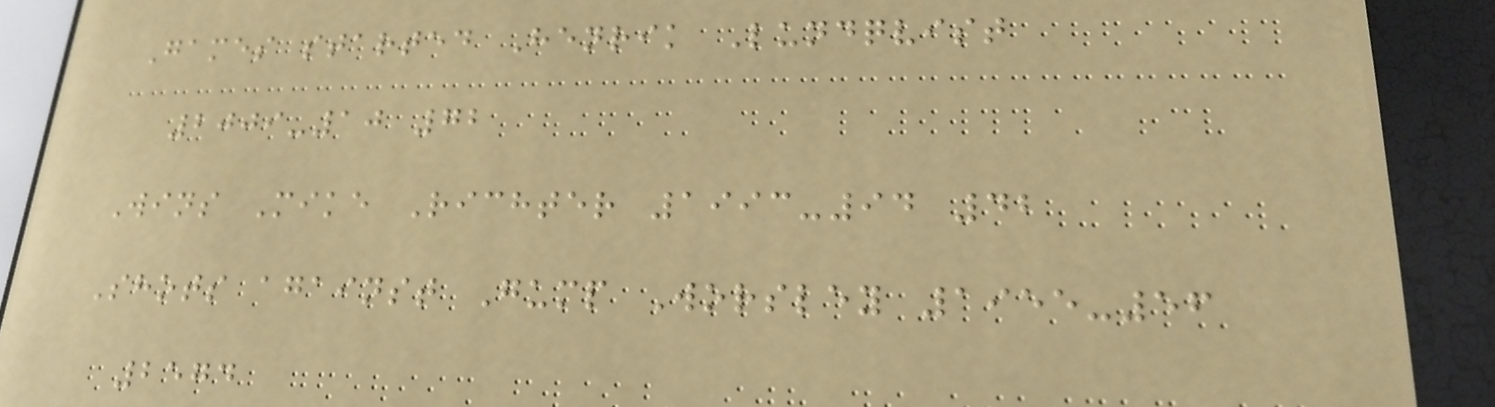Games started Henrik Lundqvist
2009-10 72
Wins Mike Richter 1993-94 42
Shots against Gump Worsley 1955-56
2574
